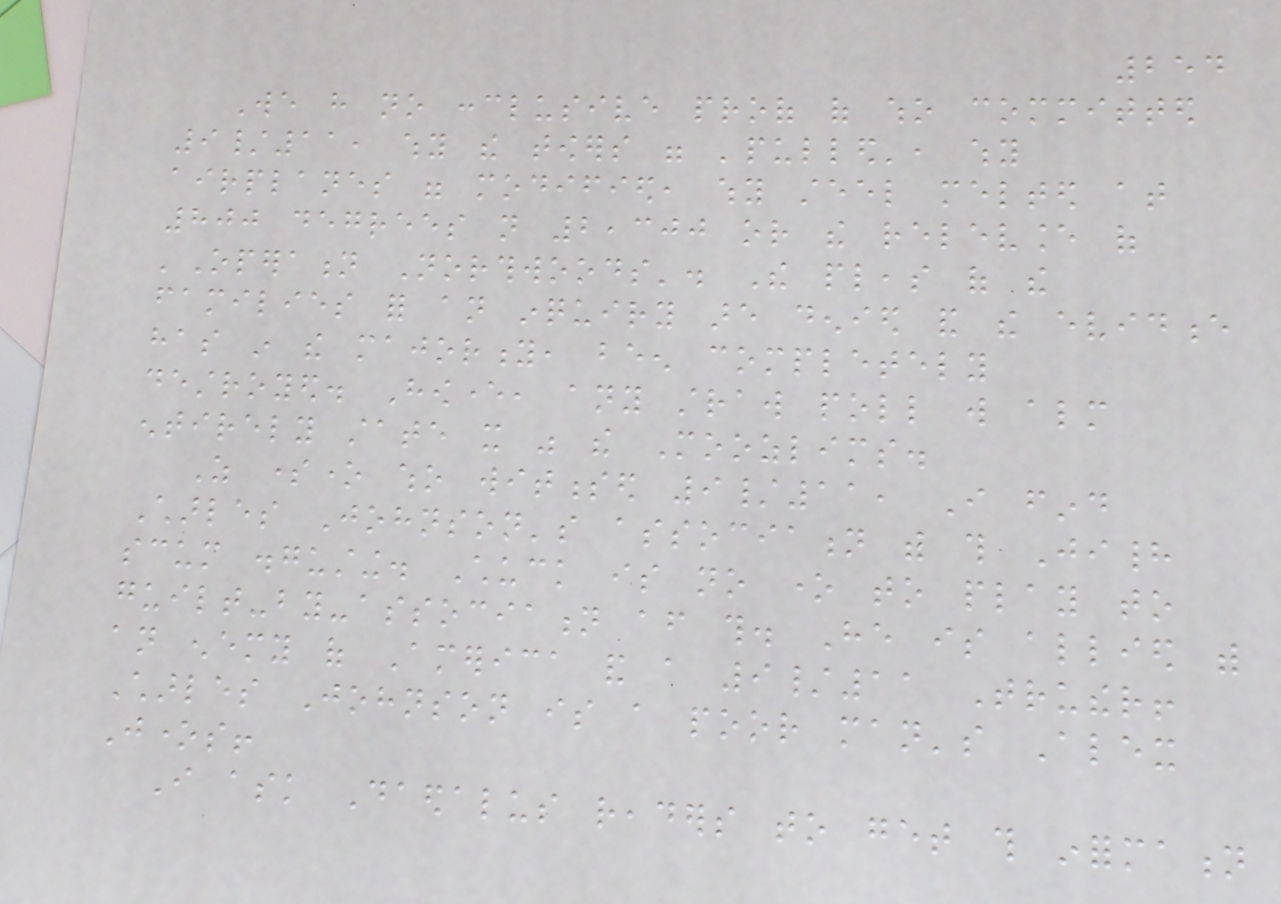254
We have no conclusive proof of who committed
9/11, why the towers were 'pulled', why
airplanes were modified, why steel melted at
800 degrees not 2,300 or the relevance of
'Operation Northwoods'. The pleas of the
families for an inquiry are denied and the evidence
has in the majority, been completely
destroyed. However, any straw poll will almost
entirely state it was the Moozlims.
As someone who witnessed 9/11, I find
Charles Johnson's association with this Jihad
scum disgusting. Chuck is no one to play to
guilt-by-association after this. He is allied with
an enemy of America and a 9/11 Truther!
Charles Johnson is a poor man's Alex
Jones!
I ask Daedalus readers to get this information
